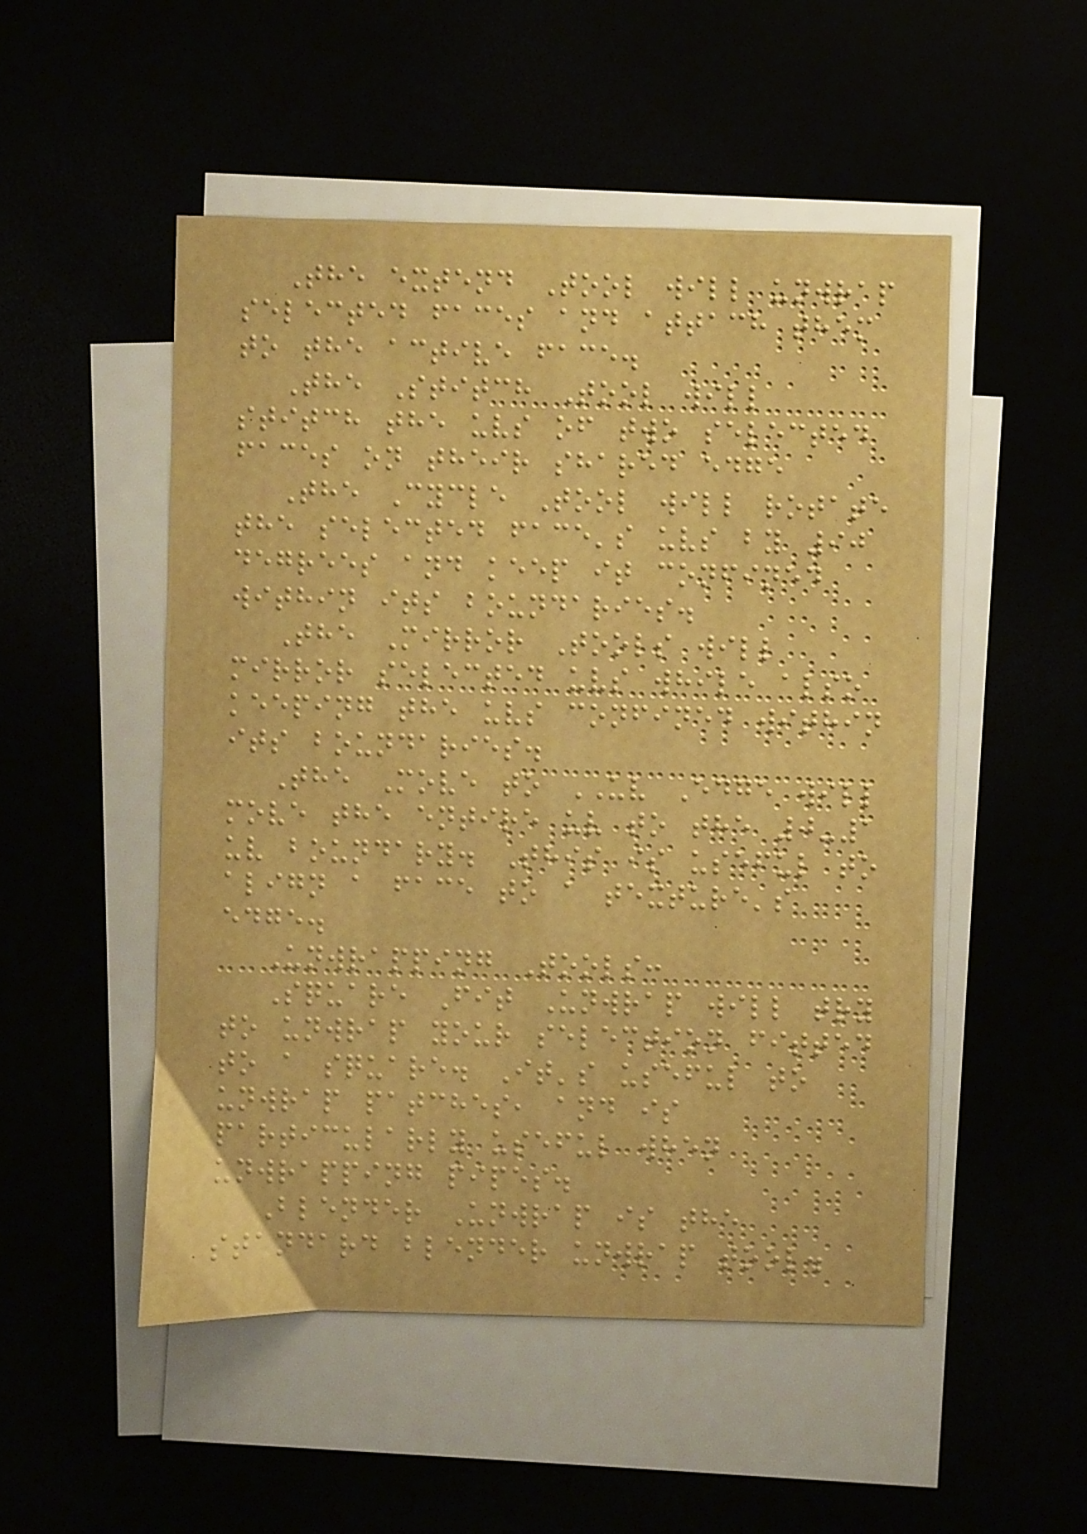The extend Tool will unwrap
selected faces and attach them
to the active face.
The Stitch Tool will
stitch the uvs of two selected
faces on their shared edge
The Cycle Tool will rotate
the selected face's uvs by 90
degrees and keep it confined
within its boundaries.
The Mirror Tools will
mirror selected uvs while also
keeping the uvs confined within
its boundaries.
The Move to UV Edge will
move the entire uv to the 0-1
uv boundary. This is useful to
align a face to a texture's
edge.
Unwrapping Tools:
Square Fit Unwrap will try
to unwrap your selection fitted
to a square. It's useful to
unwrap patches, and is
particularly useful when
unwrapping pipes.
Blender Unwrap is the
standard blender unwrap tool.
